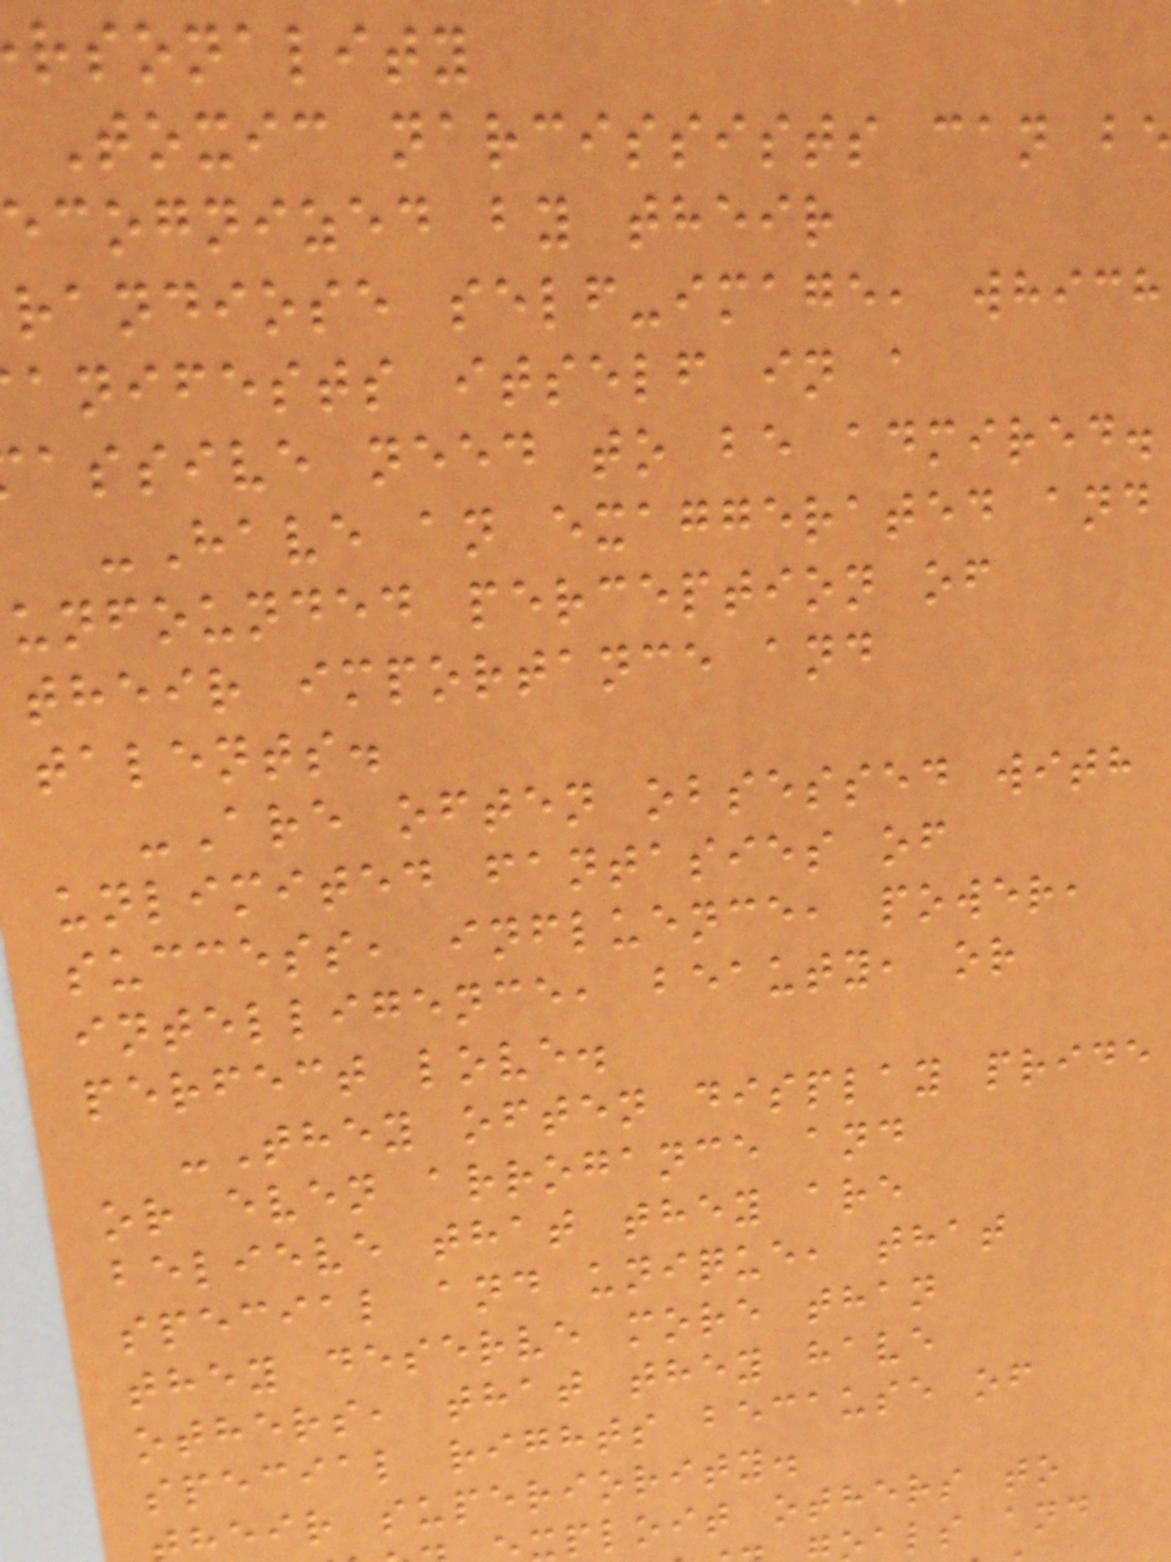rsonality
Toxic narcissists can b
ecognized by their
randiose self-image, which
anifests itself in a
assive need to be admired.
-Have an exaggerated and
unfounded perception of
their importance and
talents.
-Are often obsessed with
unlimited fantasies of
success, influence, power,
intelligence, beauty, or
perfect love.
-They often display pride
or even arrogance and
believe that they are
special and unique, that
they deserve more than
others, that they have
special rights because of
eir superiority.
ploit others to
als and
